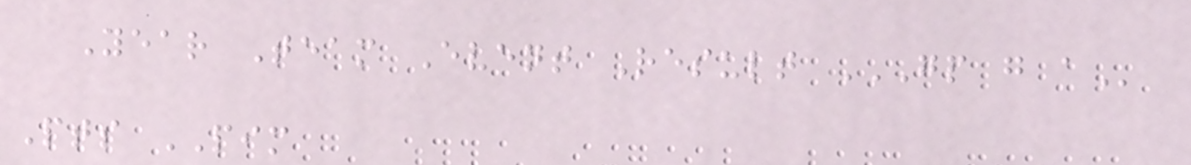Year Team Event Result GP G A
Pts PIM
